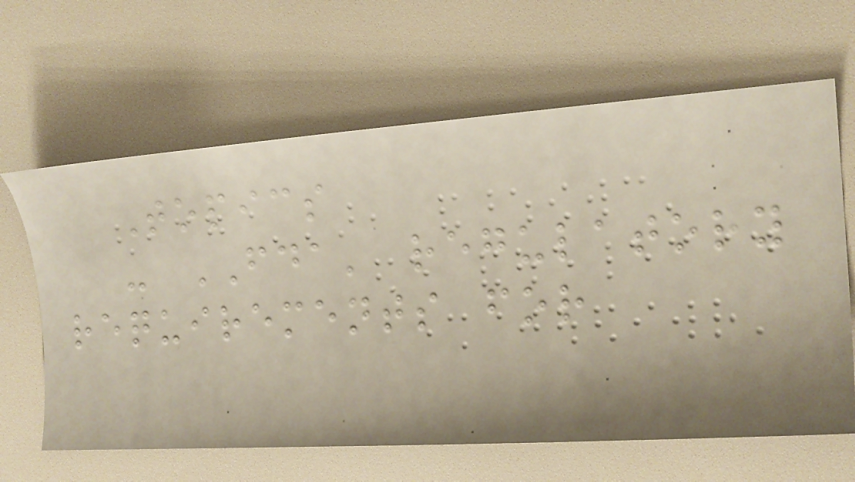Topics
- FDA' regulatory
requirements for
